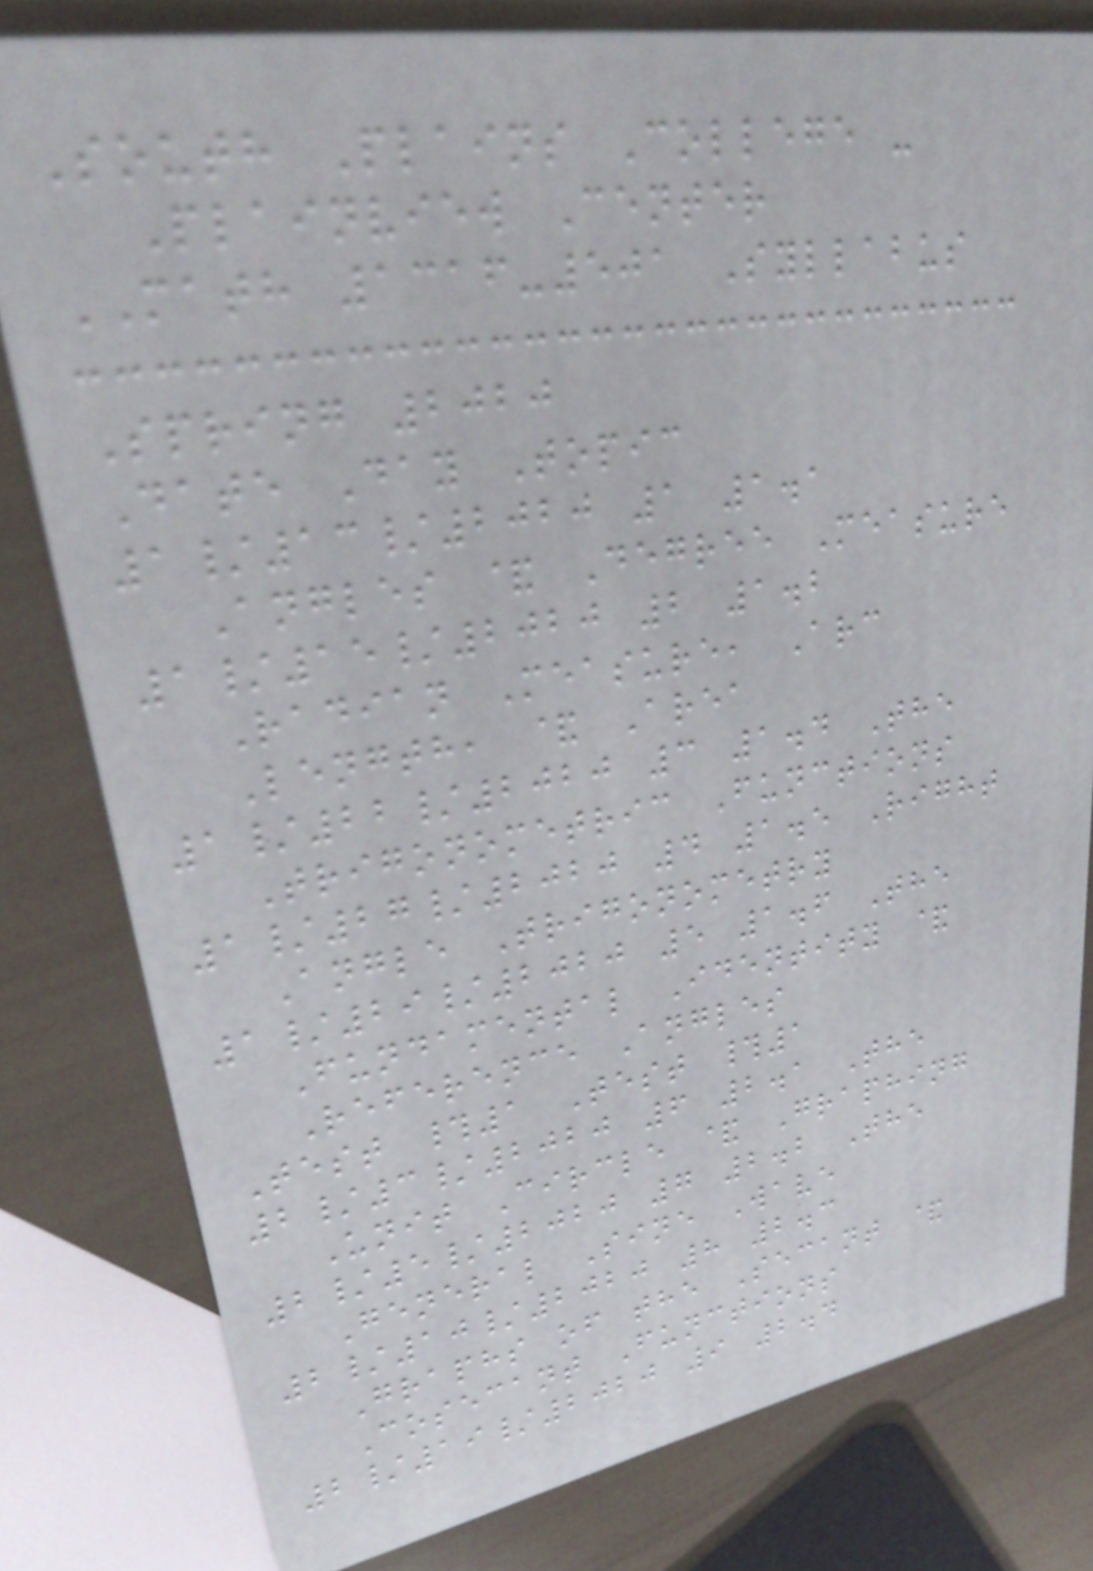South Plains College -
Plainview Center
MATH 1316-501 Syllabus
Spring 2020
Date Day Topic
1/13/2020 1 1.1
Angles & Degree Measure
1/15/2020 2 1.2
Radian Measure, Arc
Length, & Area
1/22/2020 3 1.4 The
Trigonometric Functions
1/27/2020 4 1.5 Right
Angle Trigonometry
1/29/2020 5 1.6 The
Fundamental Identity &
Reference Angles
Test #1 Test #1
2/3/2020 6 2.1 The
Unit Circle & Graphing
2/5/2020 7 2.2 The
General Sine Wave
2/10/2020 8 2.3
Graphs of the Secant &
Cosecant Functions
2/19/2020 9 2.4
